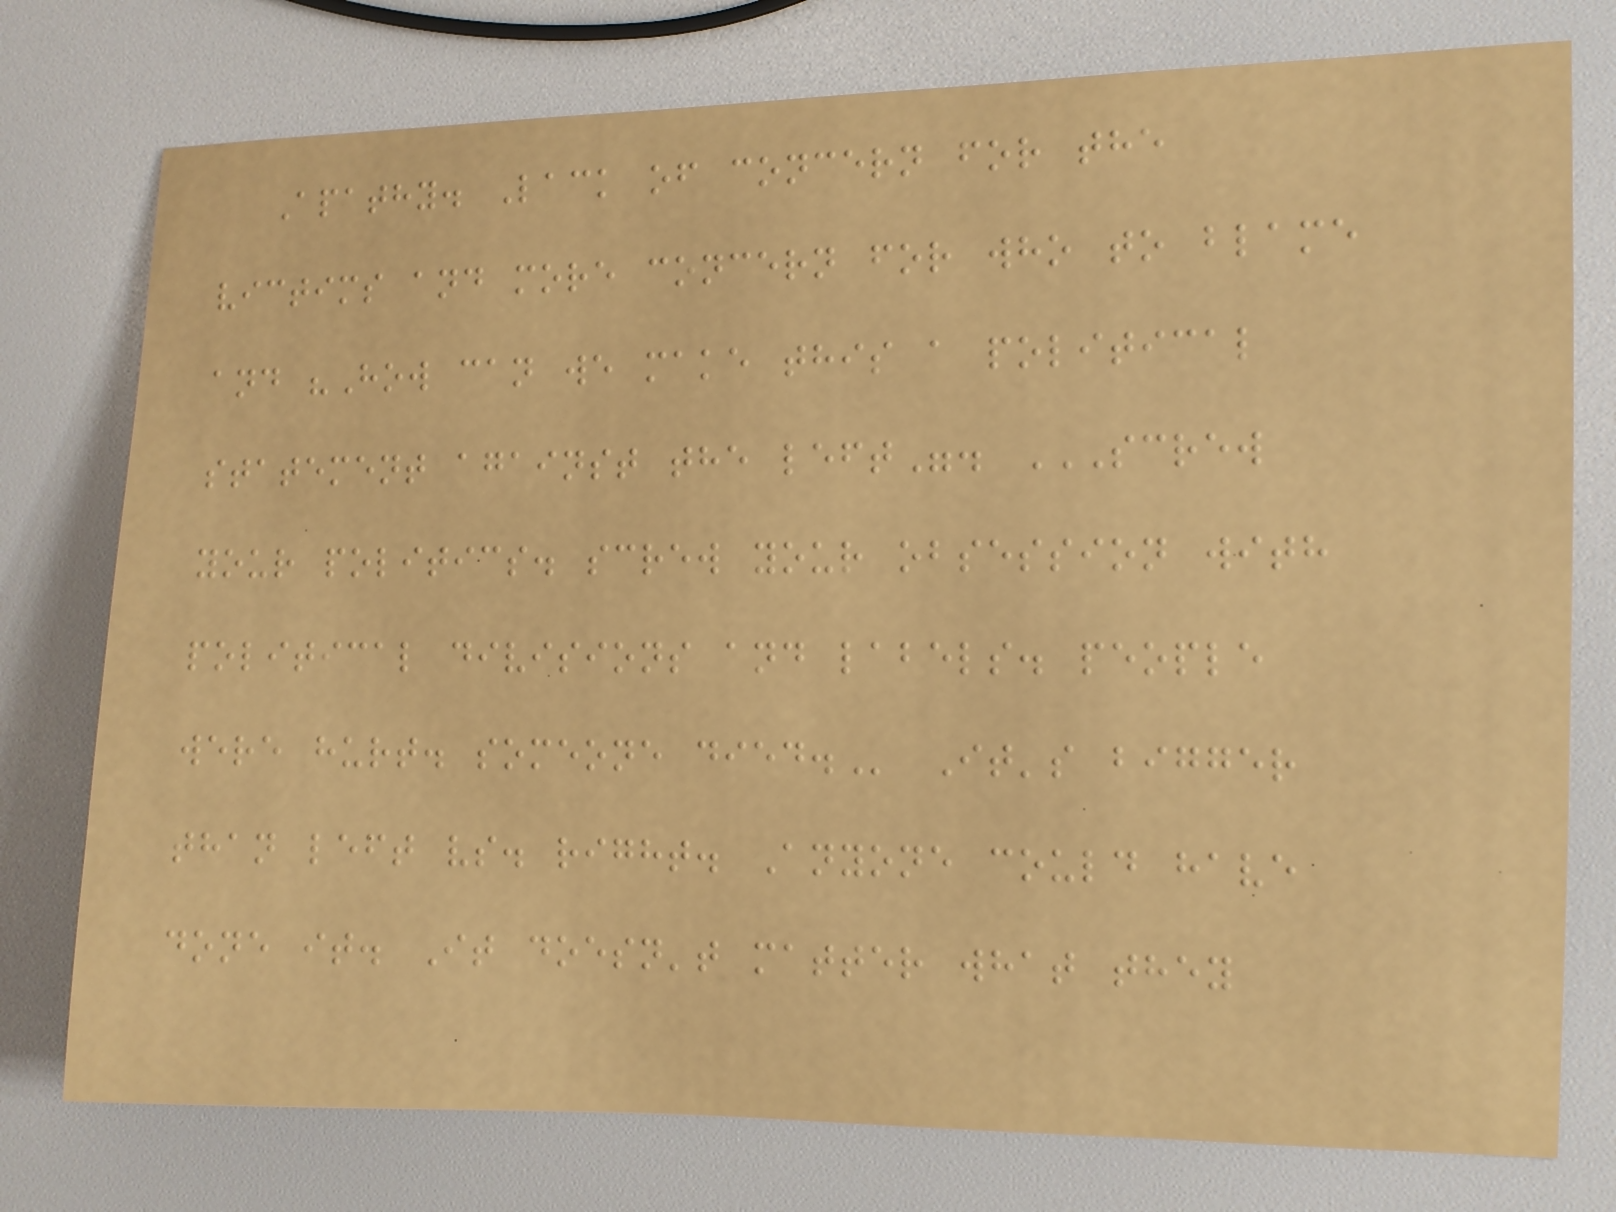Apathy. Lack of concern for the
victims and more concern for who to blame
and "How can we make this a political
statement against the left". SCREW
YOUR POLITICS. SCREW YOUR OBSESSION WITH
POLITICAL DIVISIONS AND LABELS. PEOPLE
WERE HURT. SOMEONE DIED. It's bigger
than left vs. right. Anyone could have
done it. It doesn't matter what they
